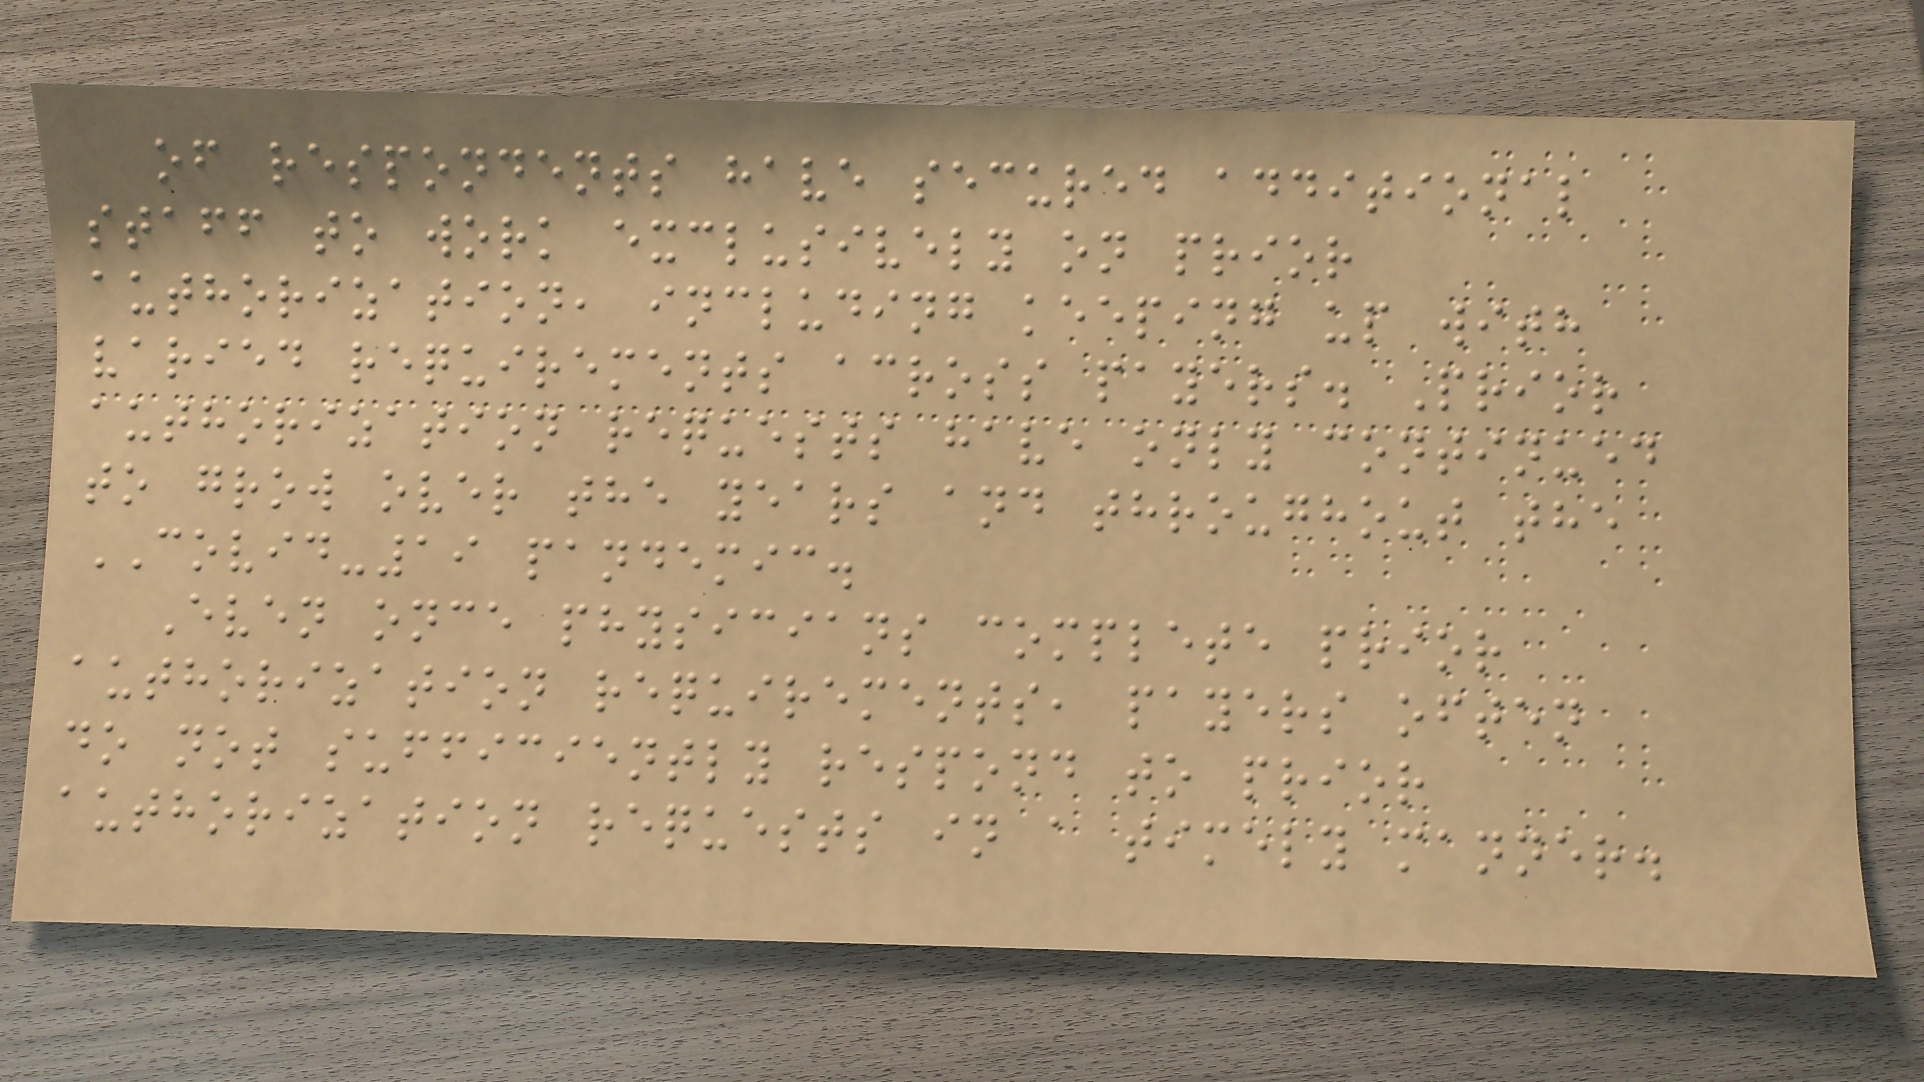of respondents have secured additional
staff to work exclusively on prior
authorization, including keeping up with
varied requirements across payers. Prior
authorization requests have only continued
to grow over the years and throughout the
COVID-19 pandemic.
Even once physicians complete prior
authorization requirements, payers often
do not sufficiently respond to prior
authorization requests in a timely manner.
